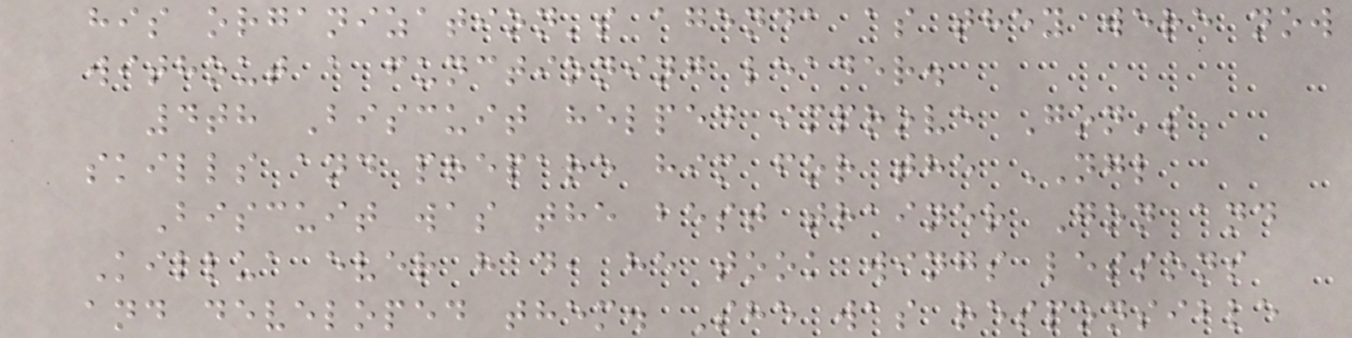his organization's agenda as they were now
without a functioning leader.
4th Biscuit helped improve Gon's
skills and prepare him for the NGL
Biscuit was the best trainer Gon and
Killua ever had, he took wings lessons
and developed them. She was responsible
